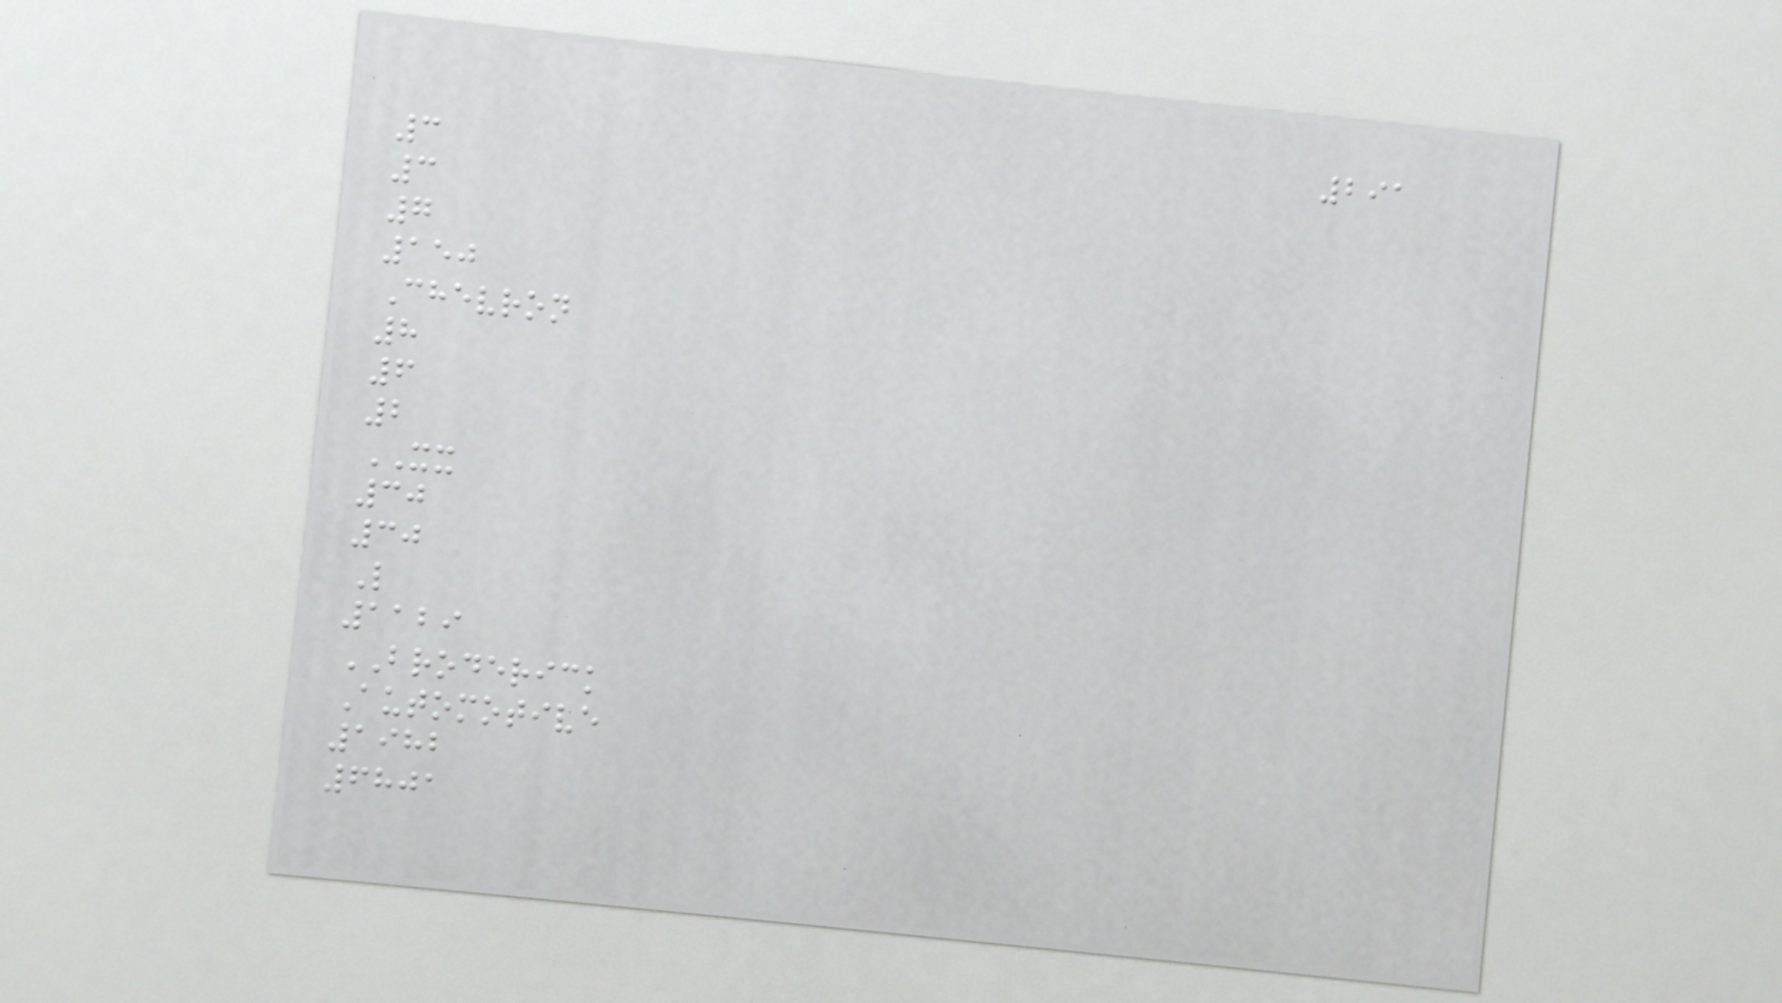291
3
3
7
150
Chevron
8
6
2
XX
30
30
L
1129
BRODERICK
Automotive
1982
6801
